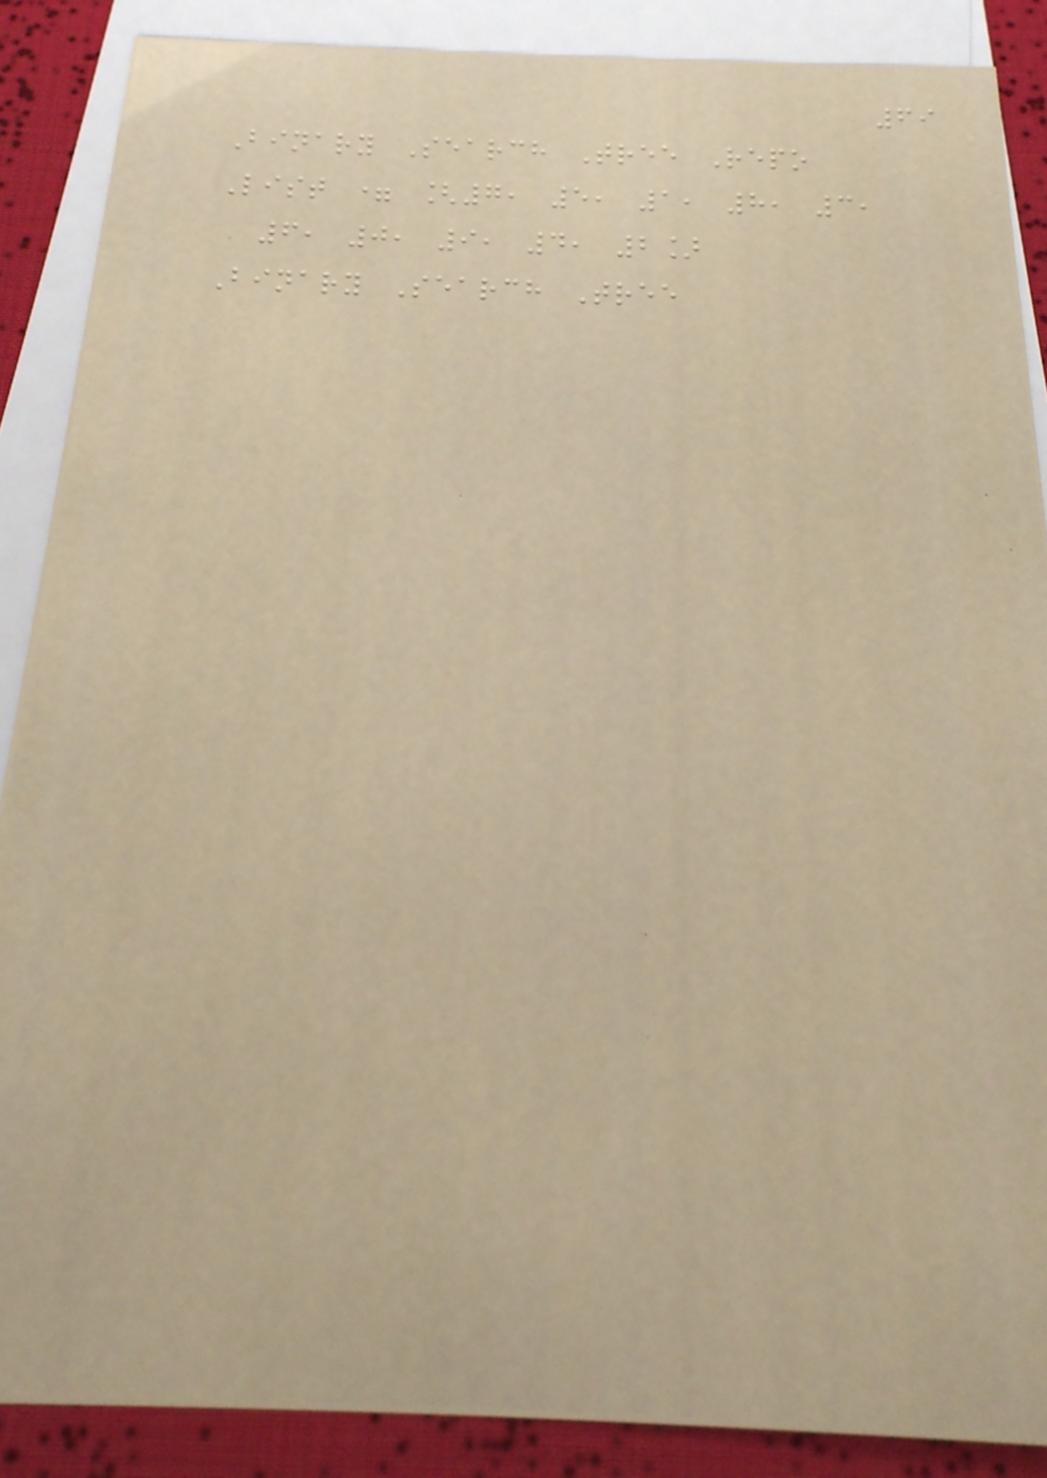69
Binary Search Tree Repo
List = [7, 5, 1, 8, 3,
6, 0, 9, 4, 2]
Binary Search Tree
